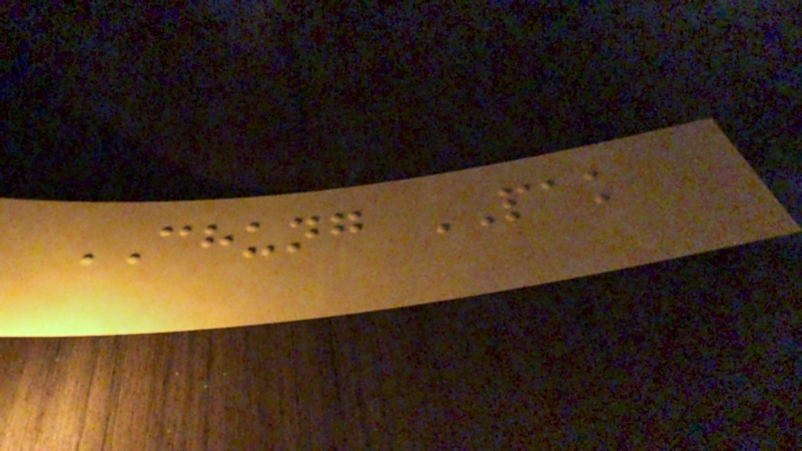CHUNG PAK
